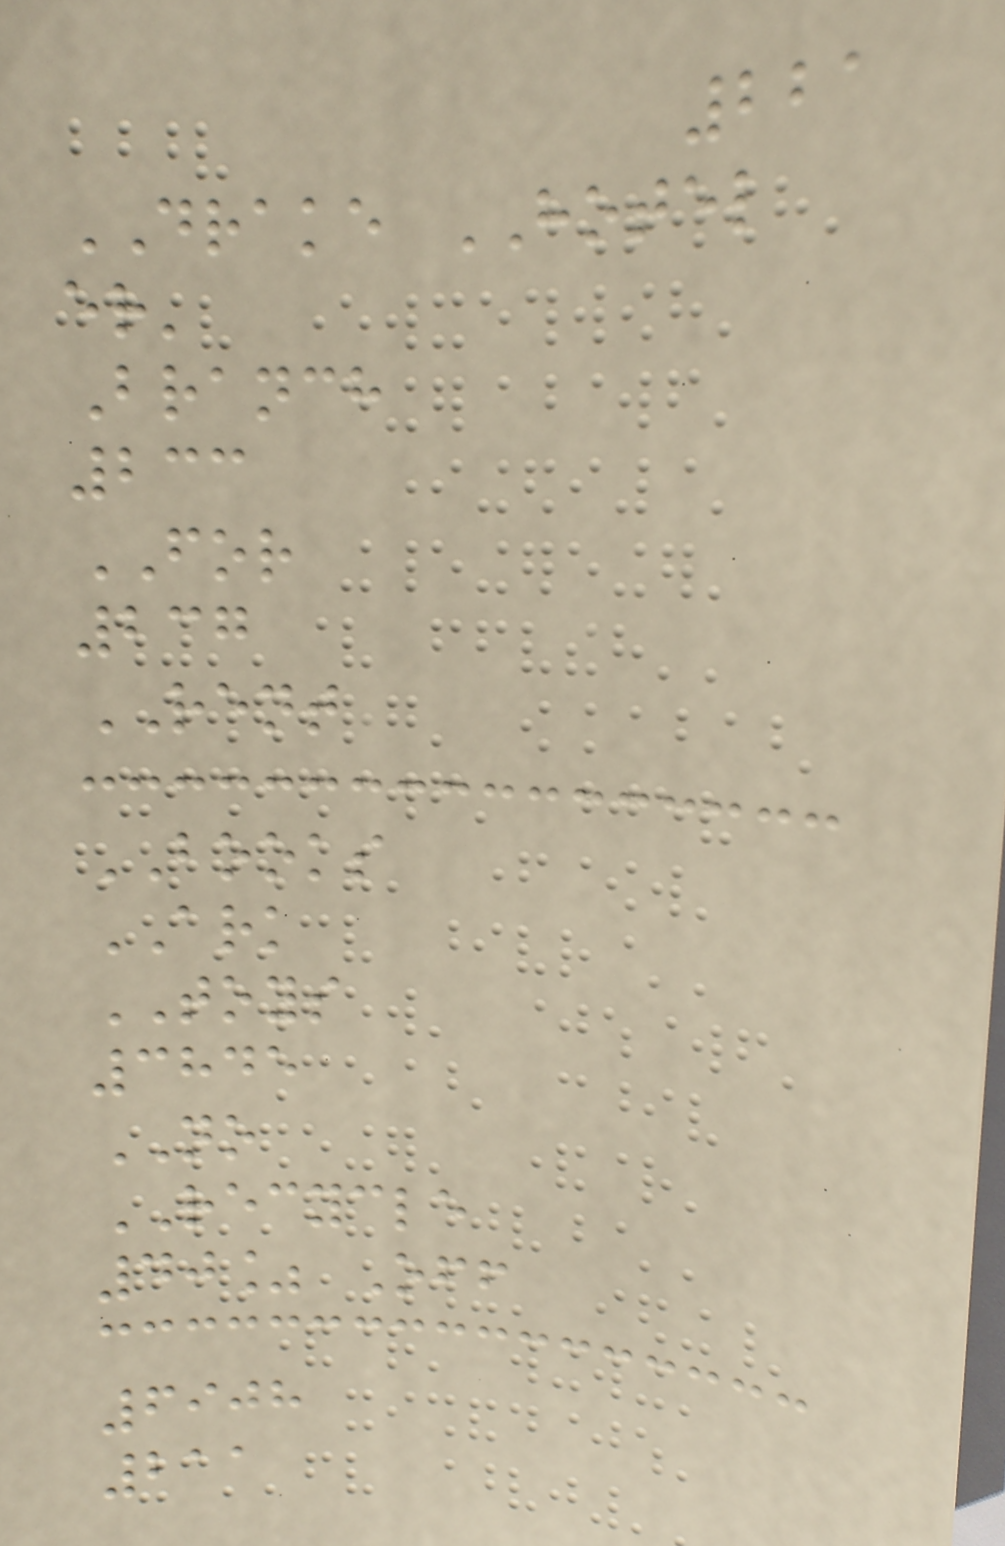221
DRAKE HOTEL
er'
Branch
233
FOR
237
RENT
BOOKS
ARK
TOYS
3845
NO
RECYCLE
40% Off
6908
211
